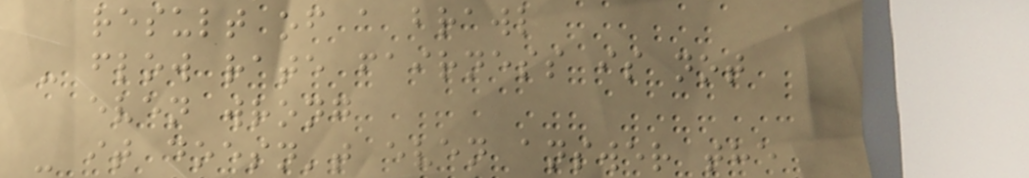result of a brawl
- flow rate fairness is not
even wrong
- it doesn't even answer the
